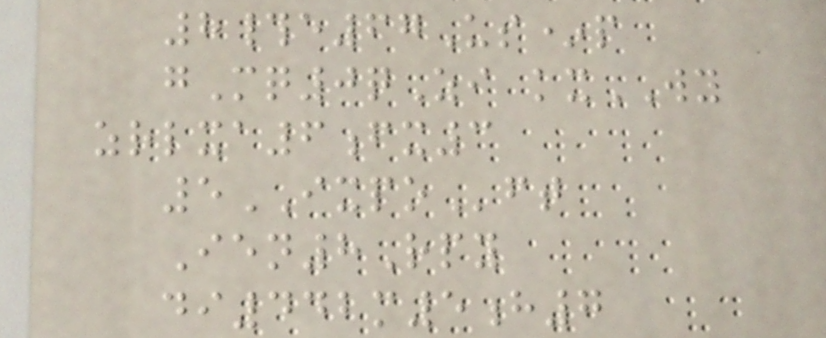8#e67Us*p
gMq0qZi kxWY
zrlxa6fx3
5IXPOft
Ien8Rpy
di442m5h7
